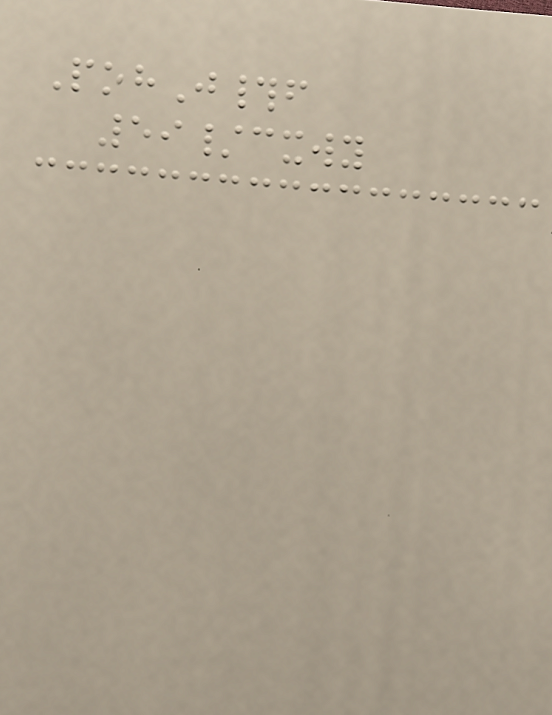PohJ#f
59/cxwy
